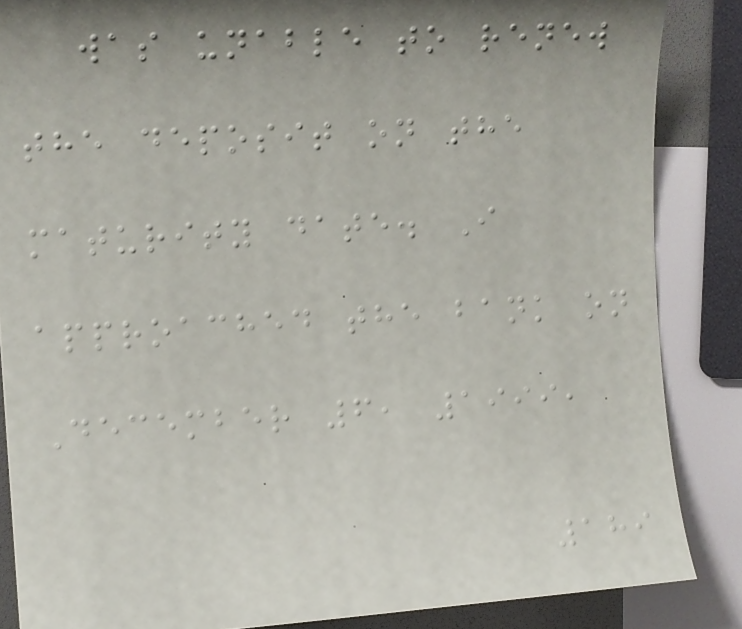was unable to renew
the deposit on the
maturity date. I
approached the bank on
December 6, 1999,
189
